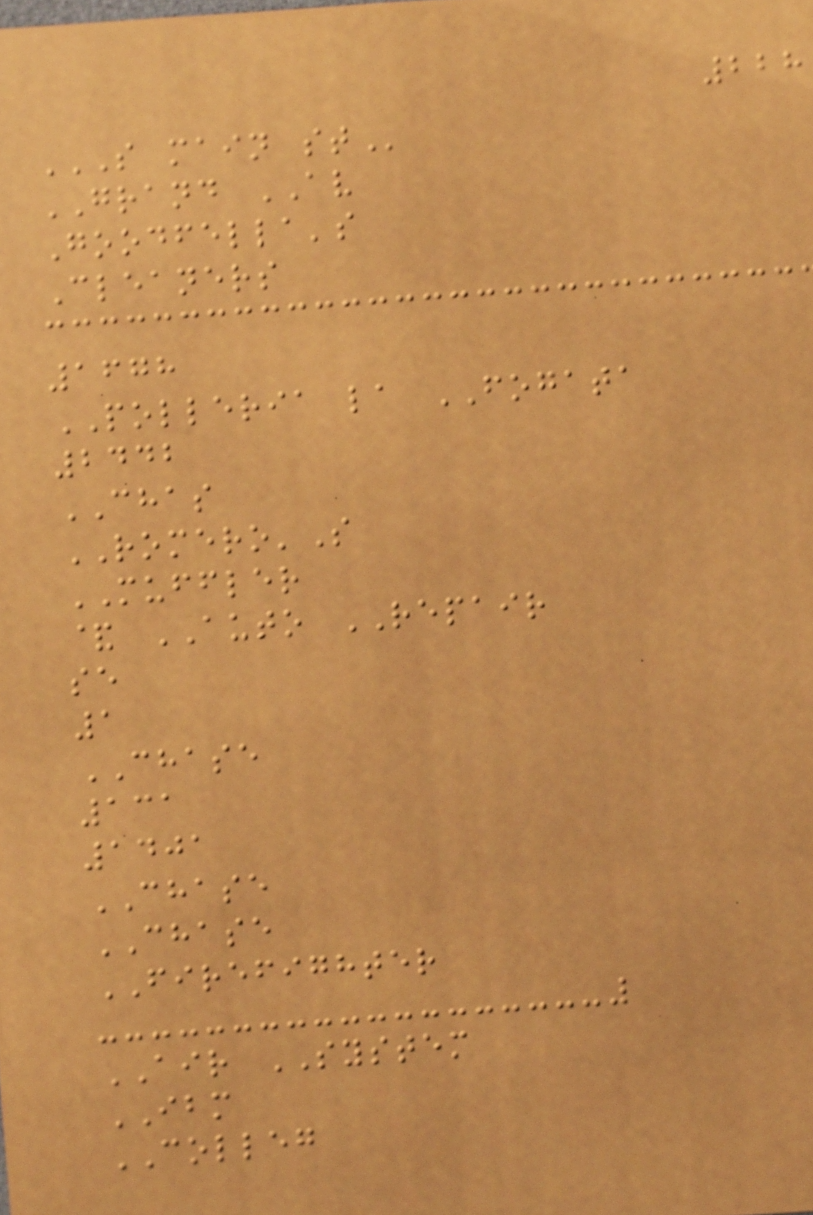228
S MAIN ST
GRAND AV
Goodfella's
Cleaners
1678
POLLERIA la FOGATA
2442
CHAS
ROMERO'S
MUFFLER
& AUTO REPAIR
se
1
CHASE
131
1401
CHASE
CHASE
FIREFIGHTER
AIR SYSTEM
IBM
COLLEG
